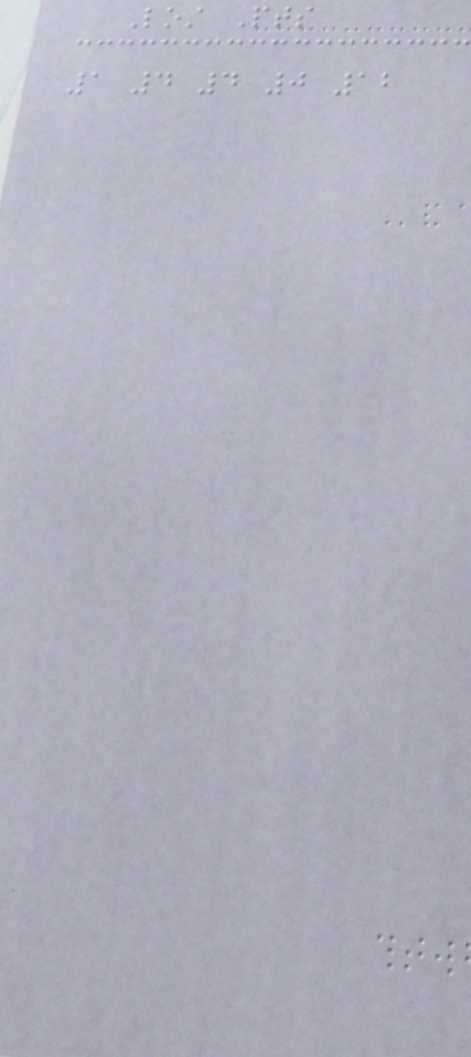Lost Pts
1 4 4 0 12
